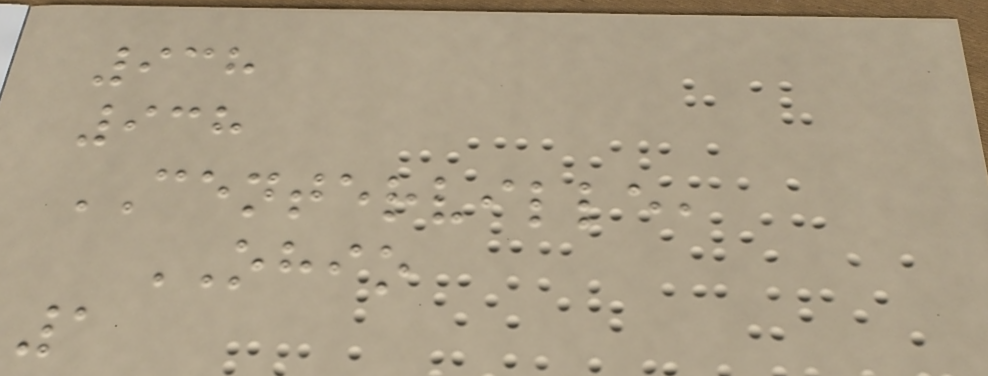938
938
CENTERVILLE,
OHIO
1
